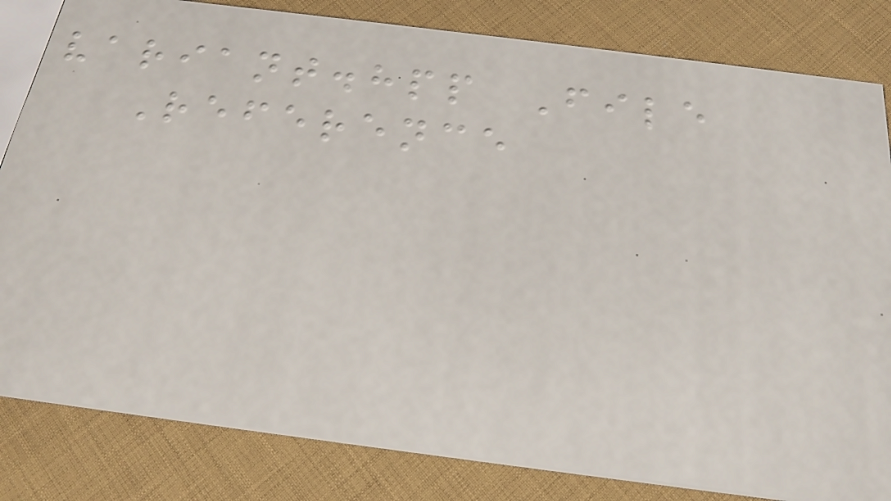variant.hpp File
Reference
